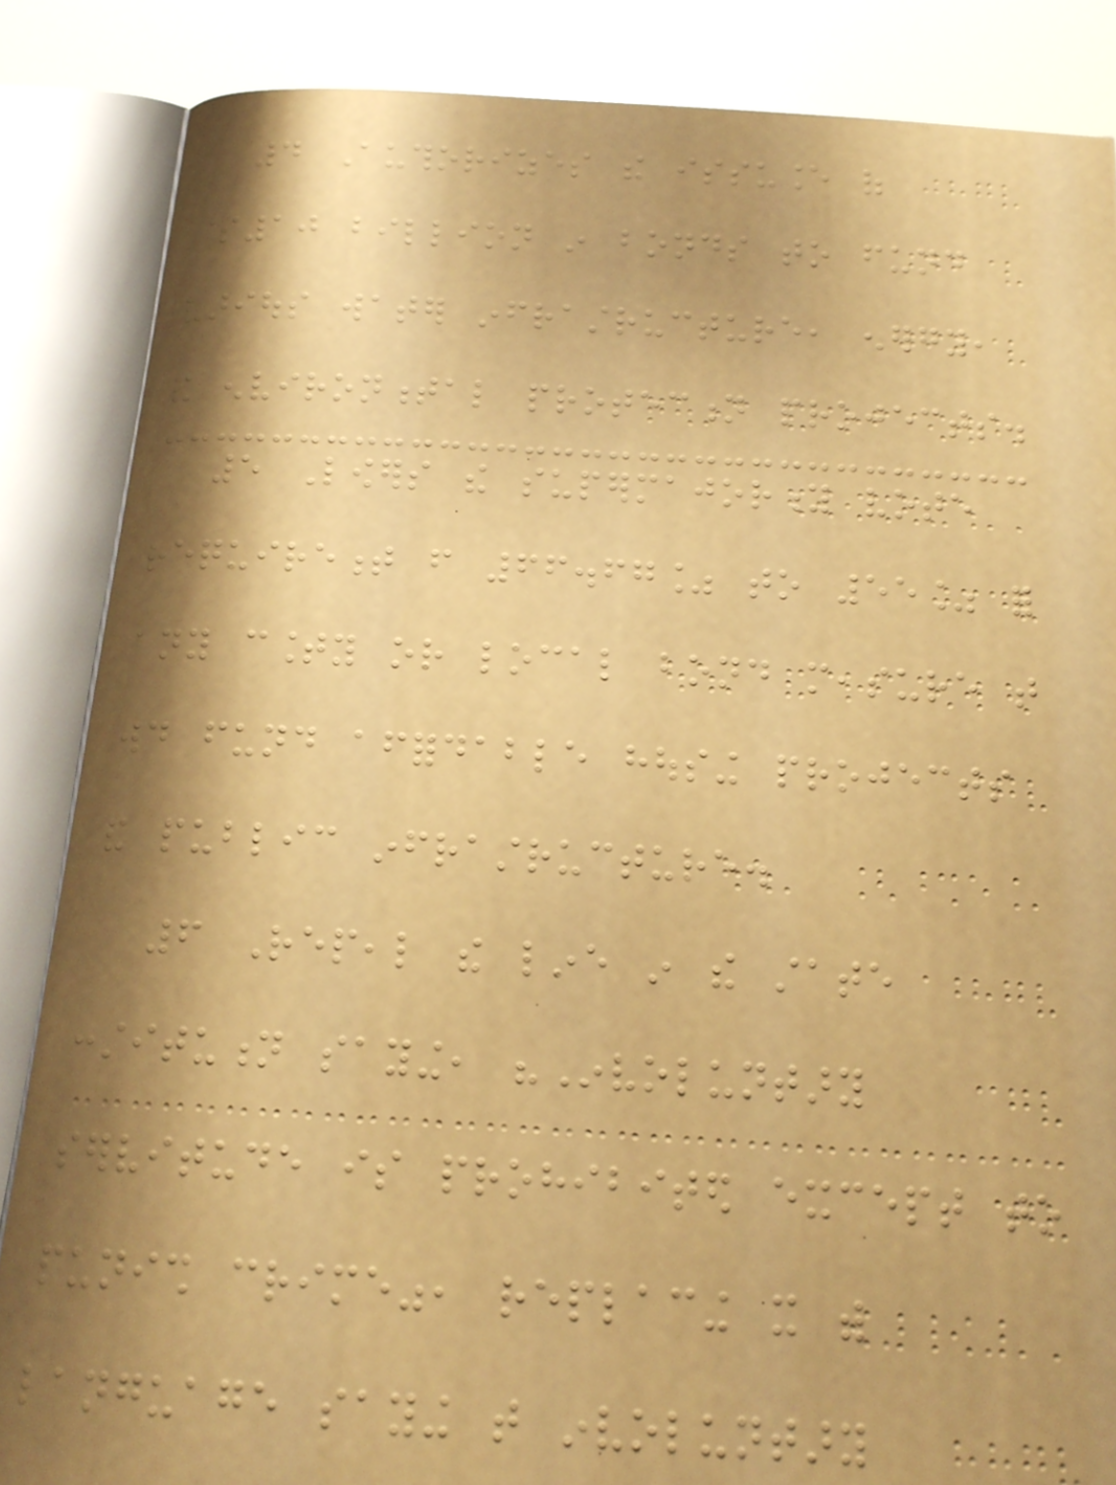4 Authorizes the issuance of
$10 billion in bonds to fund
various water infrastructure, energy,
and environmental protection projects.
5 Lowers the supermajority vote
requirement from 66.67% to 55% for
any county or local bond measure that
would fund affordable housing projects
and public infrastructure.
6 Repeal the line in the state
constitution saying, "Involuntary
servitude is prohibited except to
punish crime", replacing it with
language saying that involuntary
